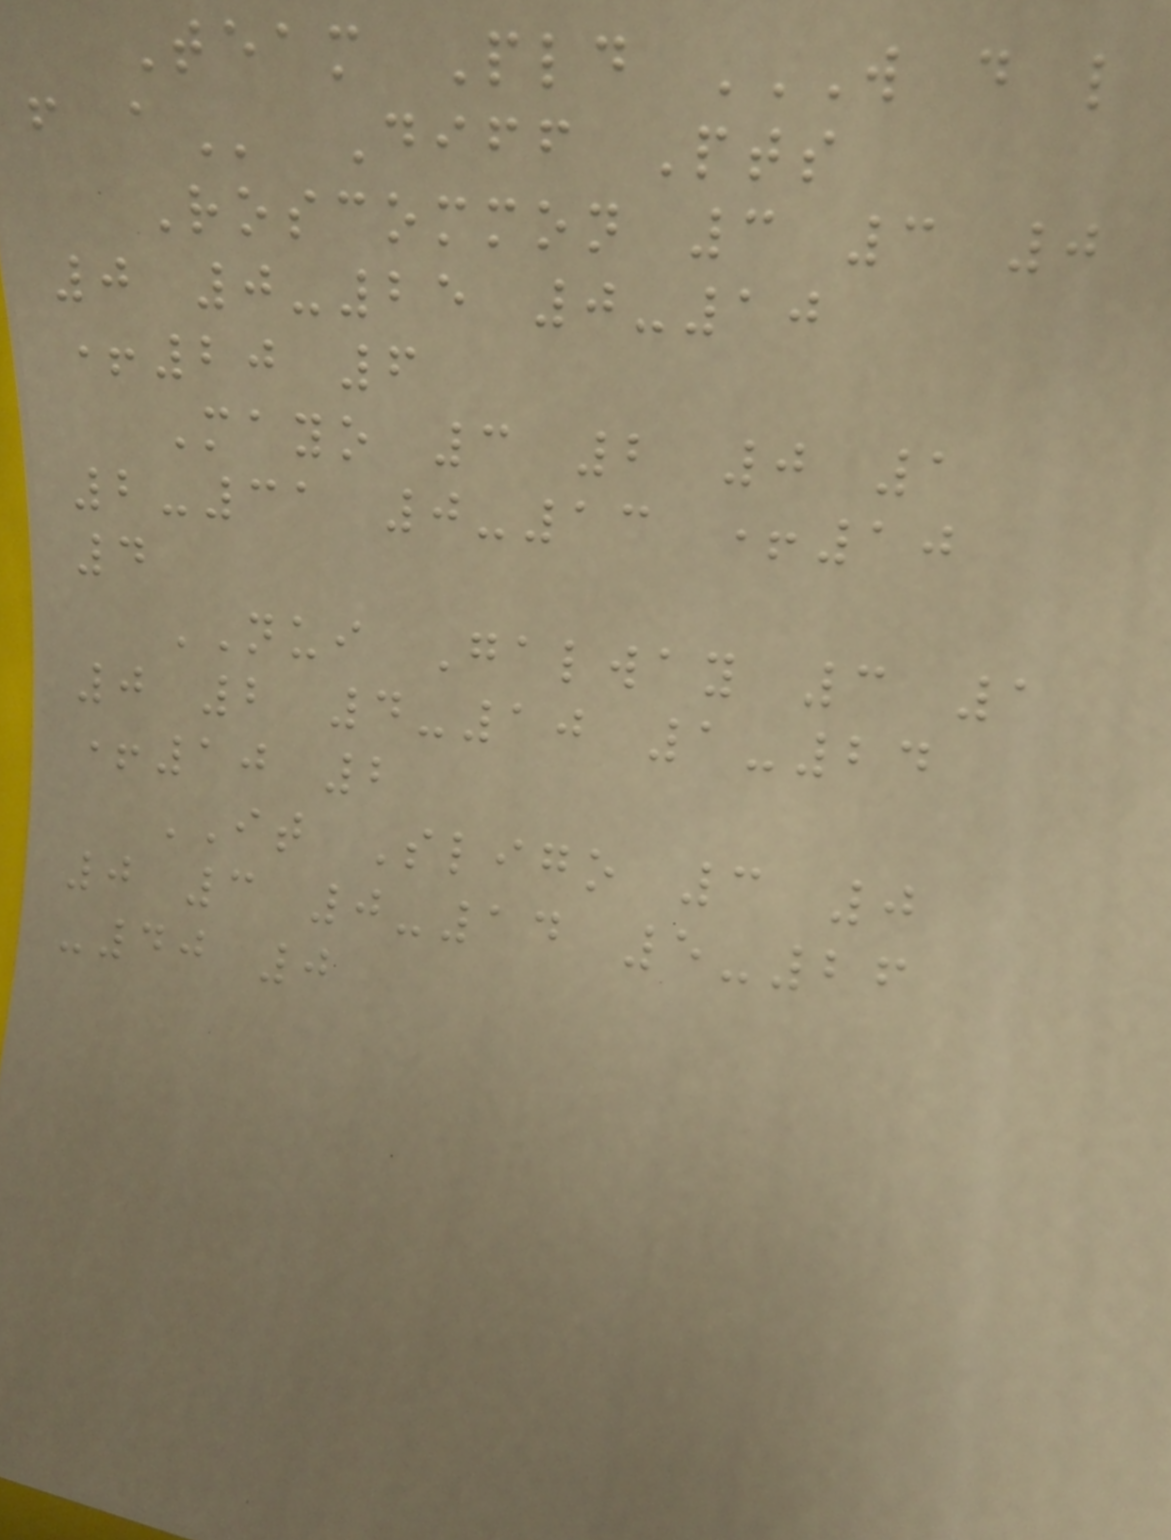Team Pld W D L
F A Diff Pts
Roscommon 3 3 0
0 0-25 0-10
+20 6
Mayo 3 2 0 1
2-31 0-13 +10
4
NUI Galway 3 1
0 2 4-10 1-24
+10 2
IT Sligo 3 0
0 3 0-14 5-26
-40 0
